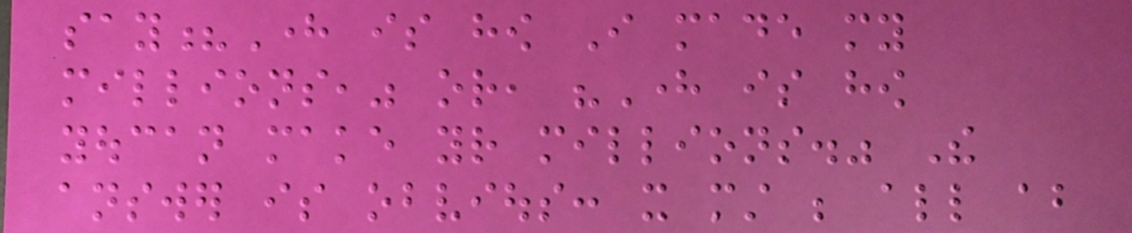say?Here is how I made my
millions," or, "Here is how
youcan make your millions." The
answer is obvious: it must be all about
